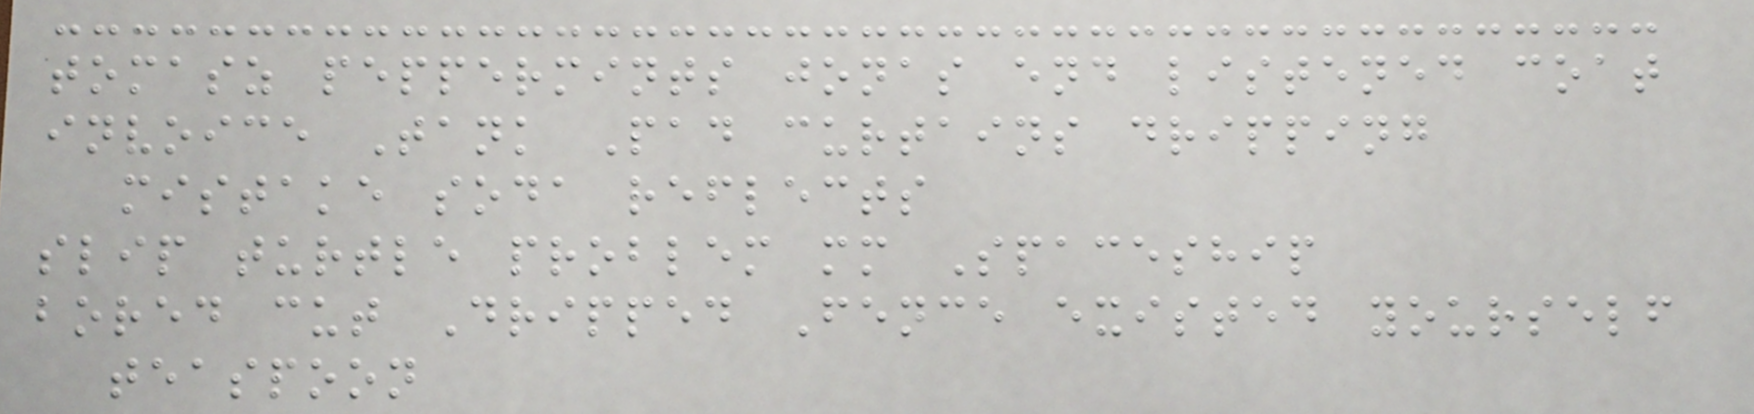tomasz peppermints jonas end listened coat
invoice Tank Pad curtains dripping
mistake soda reflects
slip turtle problem mm Spaceship
bored cut Dripped Fence existed yourself
teaspoon
